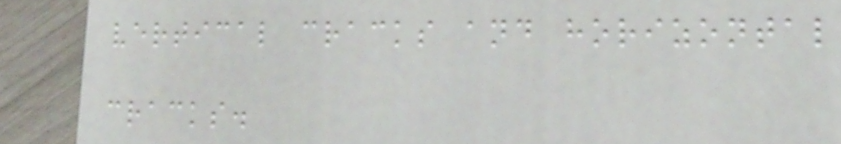vertical cracks and horizontal
cracks.
